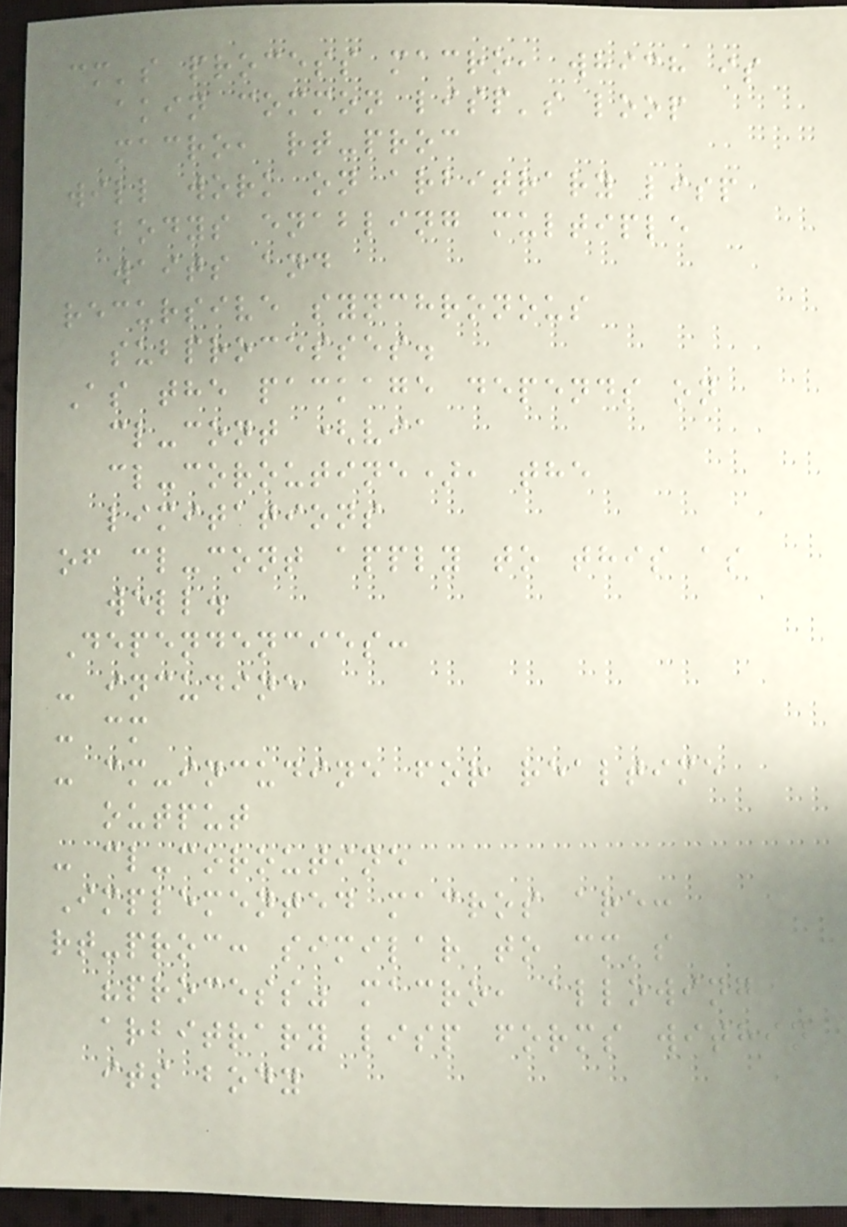cm's process macro, which is
akin common lisp's loop
macro, rt-proc
will work on arbitrary lisp
bodys enabling multiple
waits and
recursive synchronous
subprocesses.
As the package depends on
cl-cont (via
cl-coroutine), the
limitations
of cl-cont apply to this as
well.
Dependencies:
- incudine
- cm
- cm-incudine for realtime
output
- cl-coroutine
Implemented macros are:
rt-proc: similar to cm's
"process" macro, allowing
arbitrary lisp forms within
its body
